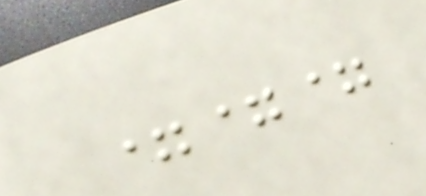===
